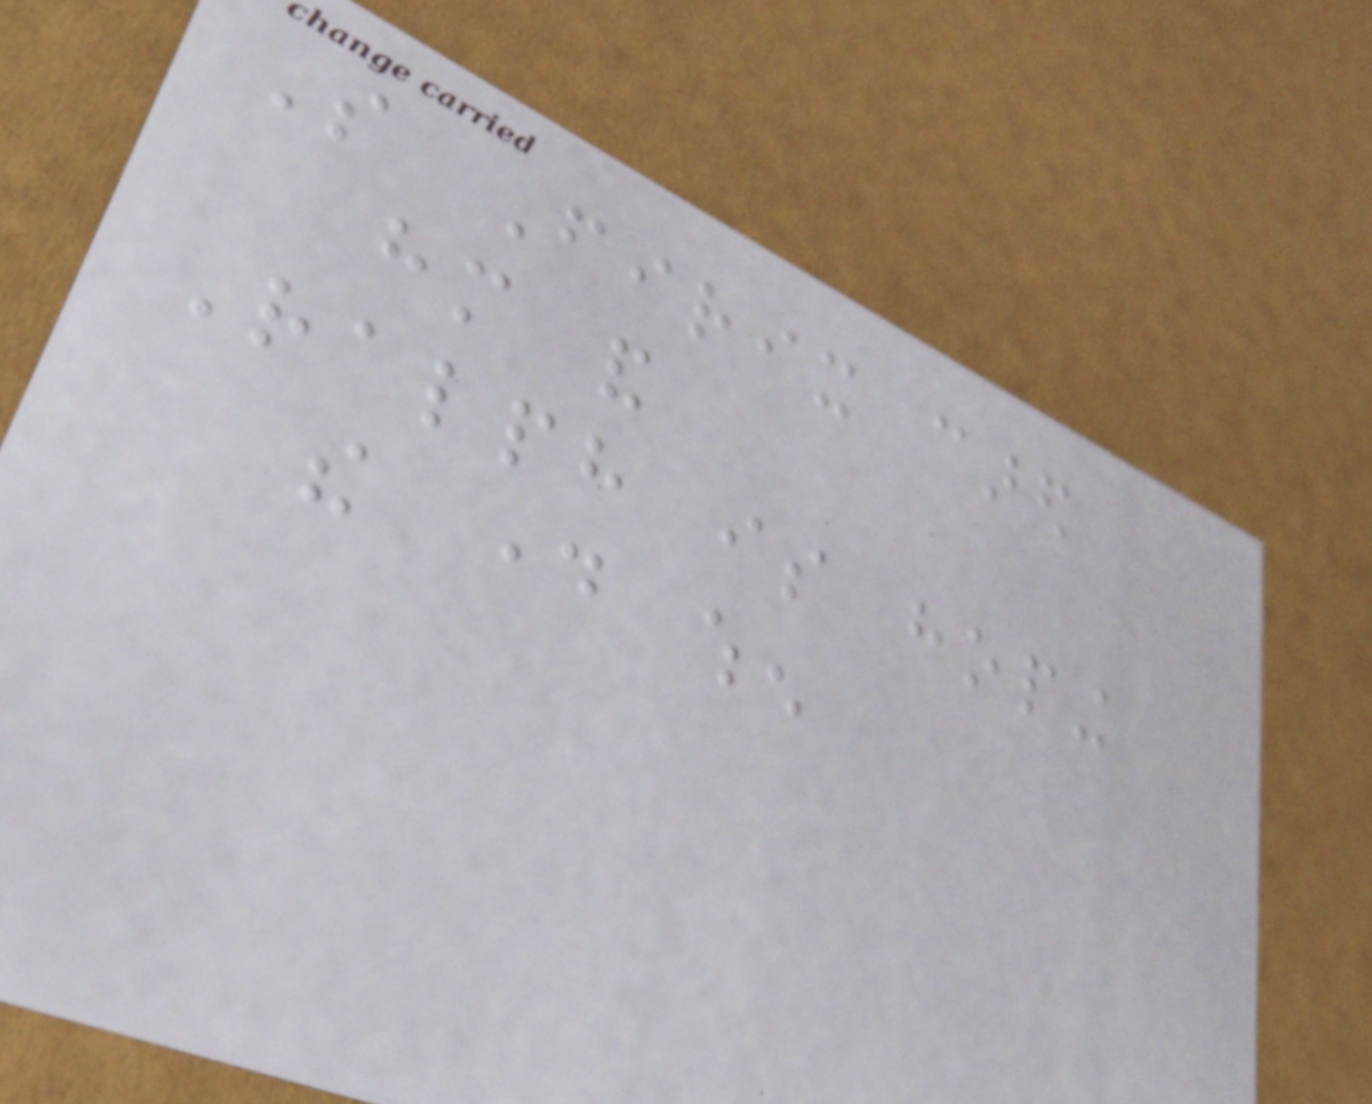So Firix cared
him and
Ralph is hoping
the day when
